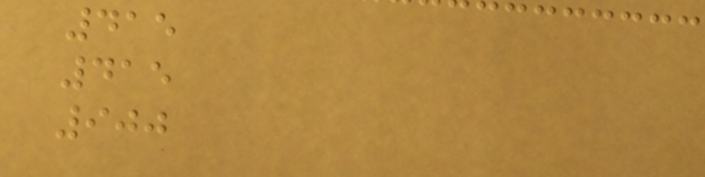415
415
900
